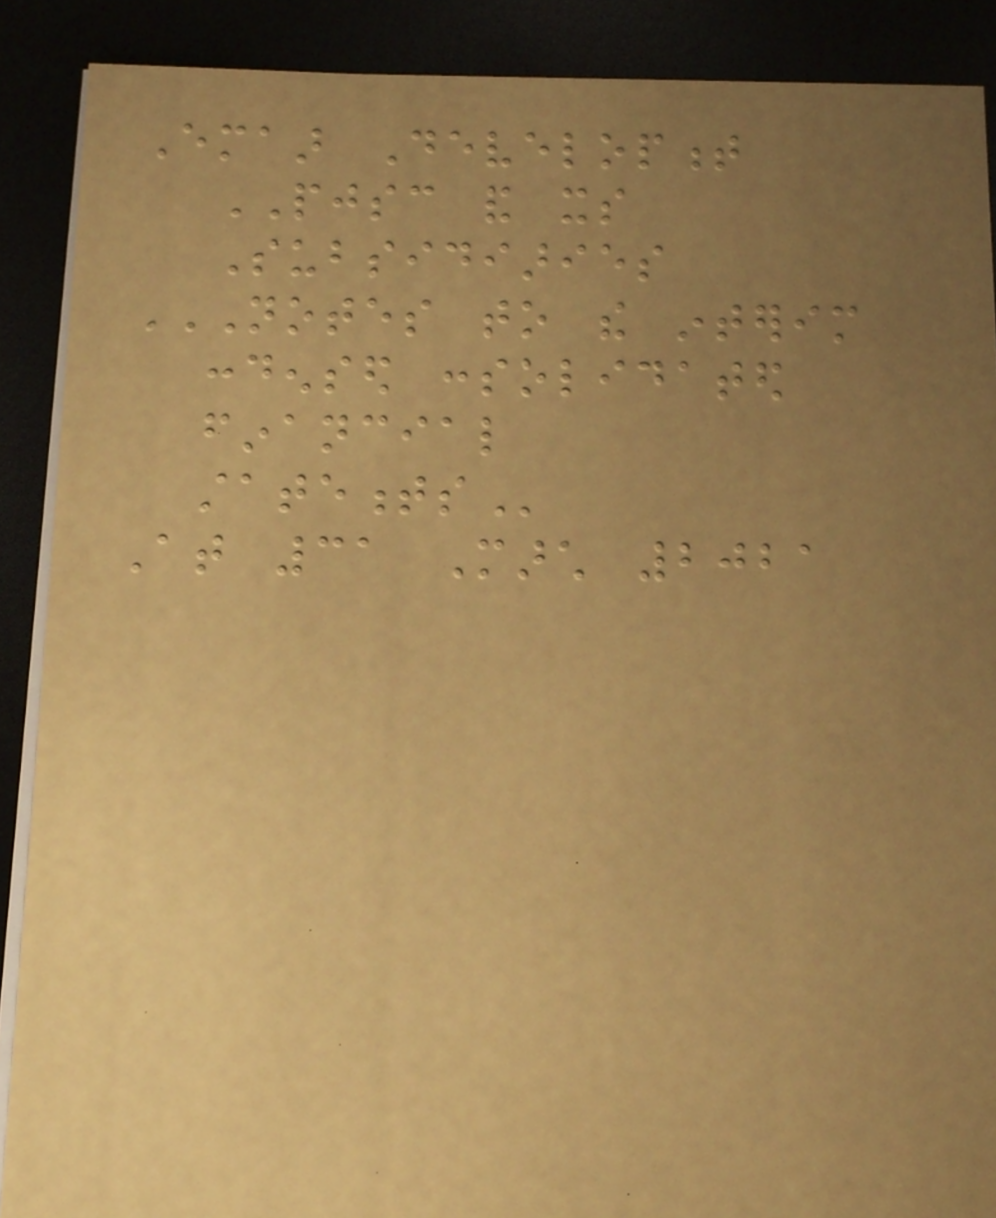Emaar Development
PJSC and its
Subsidiaries
NOTES TO THE INTERIM
CONDENSED CONSOLIDATED
FINANCIAL
STATEMENTS
At 31 March 2021
